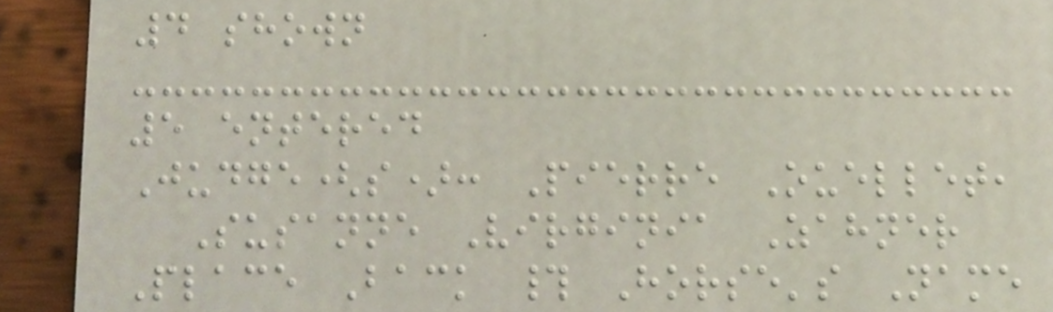4 shown
5 entered
Judge(s): Pierre Ouellet,
Susanne Virginia Zahner
Place Back # Horse's Name
